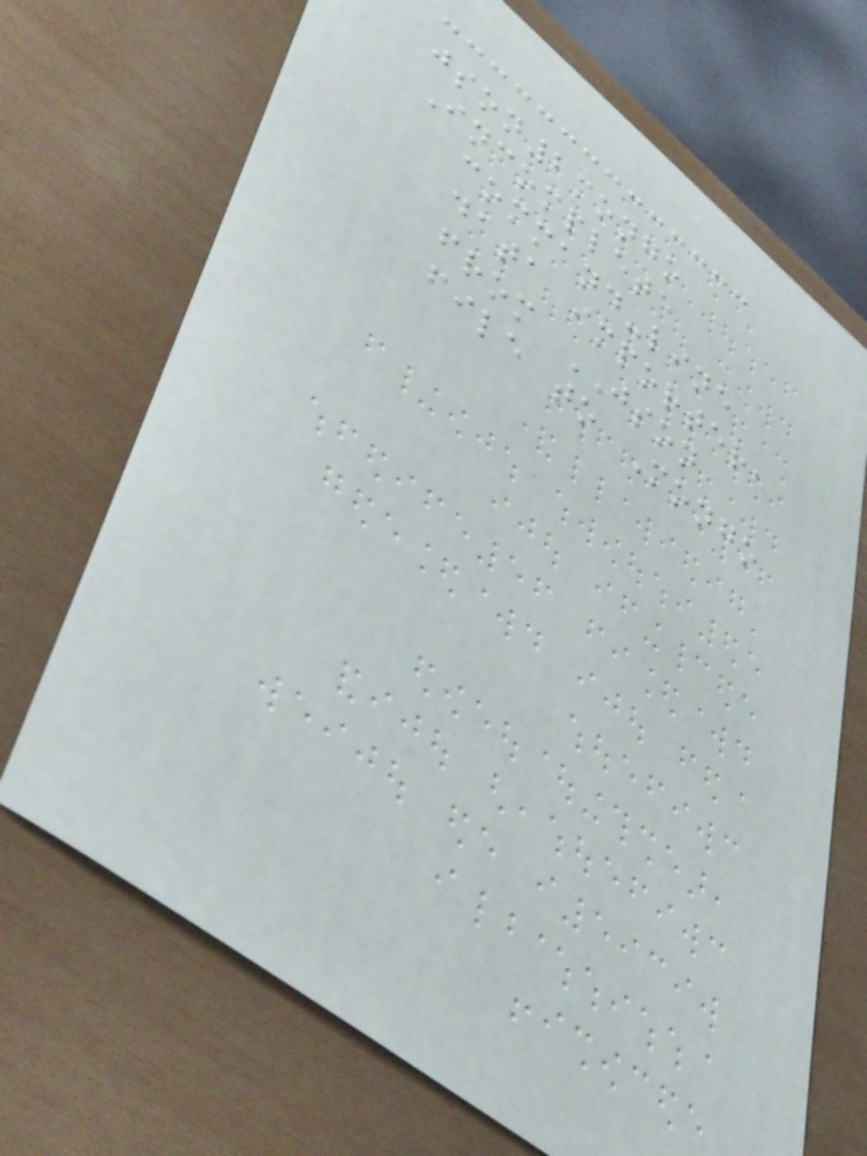json2mongo
Incomplete
command-line
data importer,
from JSON
file to Mongo
